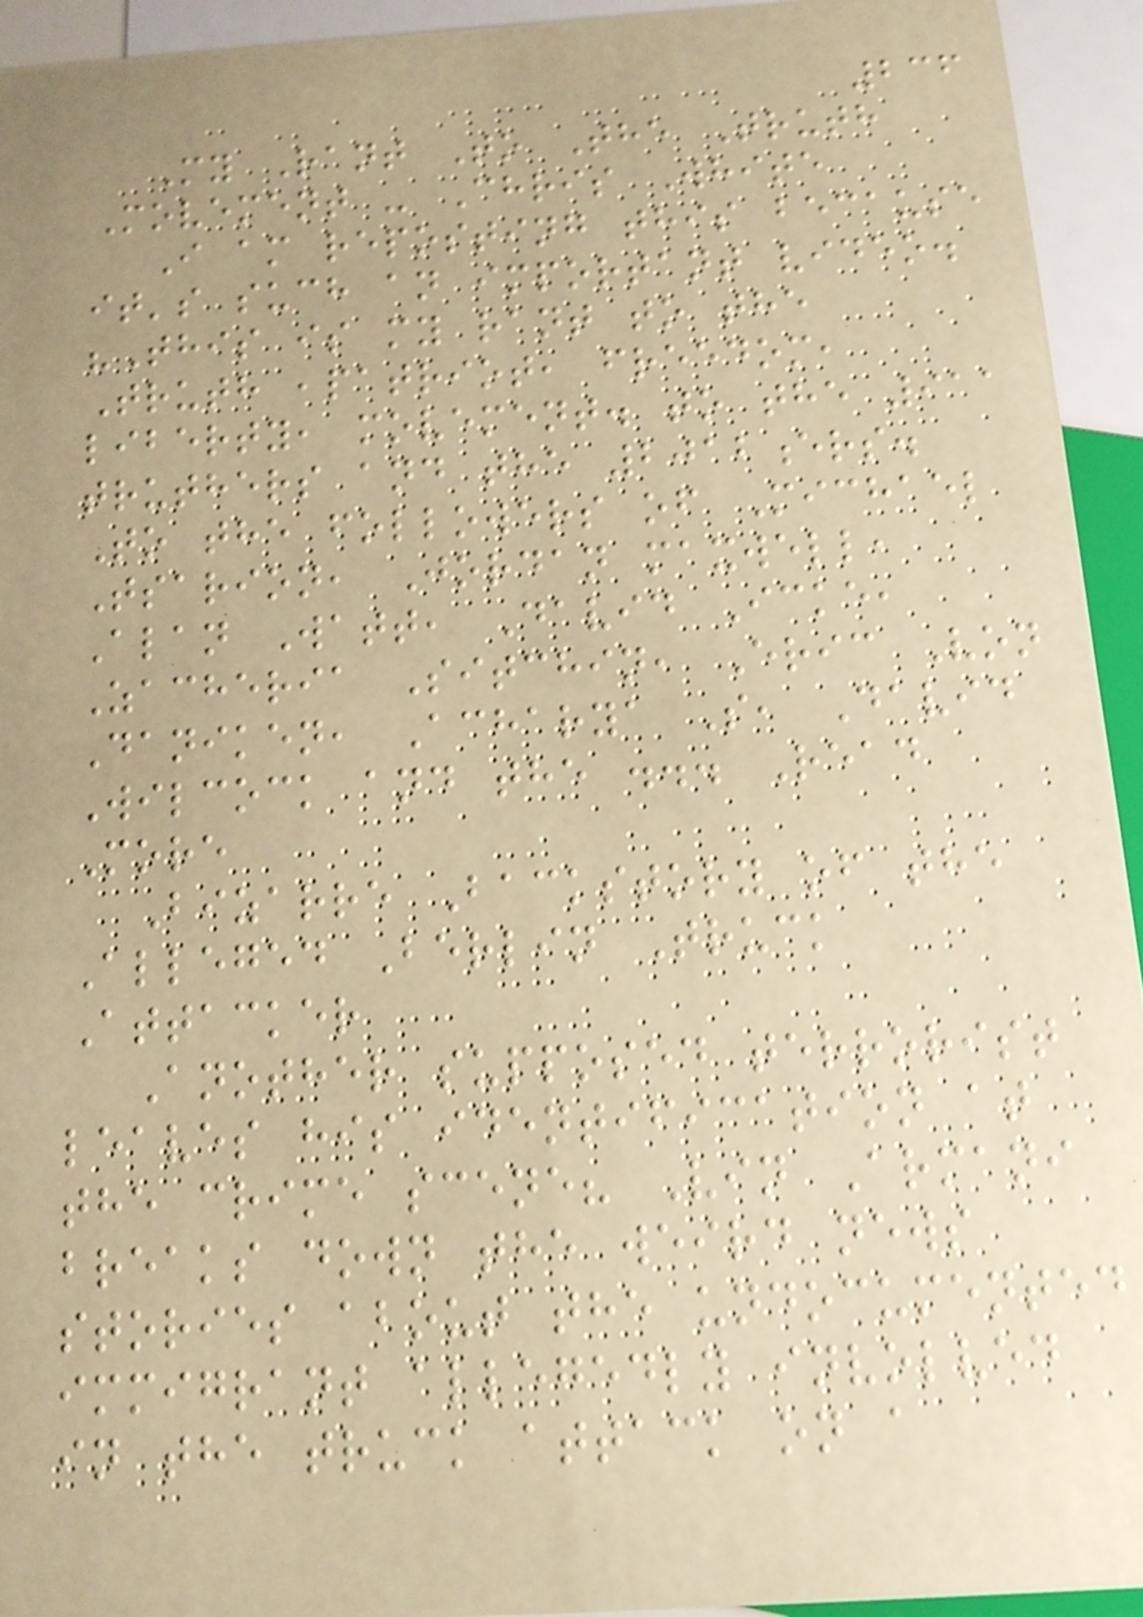236
My Rant To The Truth
Movement - Chris White
I am reposting this because
it's such an important video.
"This is my rant to the
Truth ,patriot, freedom,
liberty, movement. to the 911
truthers and the 2012ers.
To the followers of Michael
Tsarion, Jordan maxwell,
Alan Watt, David Icke,
Zacheria Sitchin, Eric Von
Daniken, Acharya S, David
Wilcock and the ... Read
More
Bizarre Backstory of the
Alleged Berlin Truck
Attacker
Another supposed terrorist
leaves his identification at
the crime scene? Vin Armani
breaks down the weird news
stories about the undocumented
immigrant allegedly involved
in the truck attack on a
